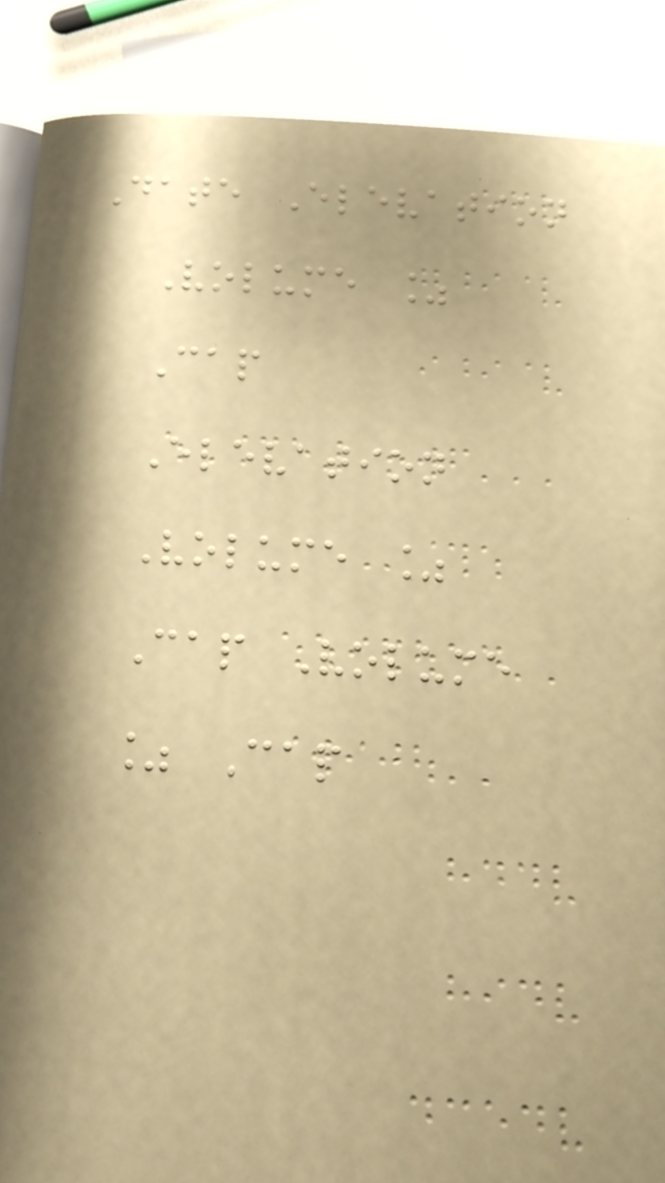Date Elevation
Volume %
Cap
Elevation
Volume %
Cap Volume
% Cap
